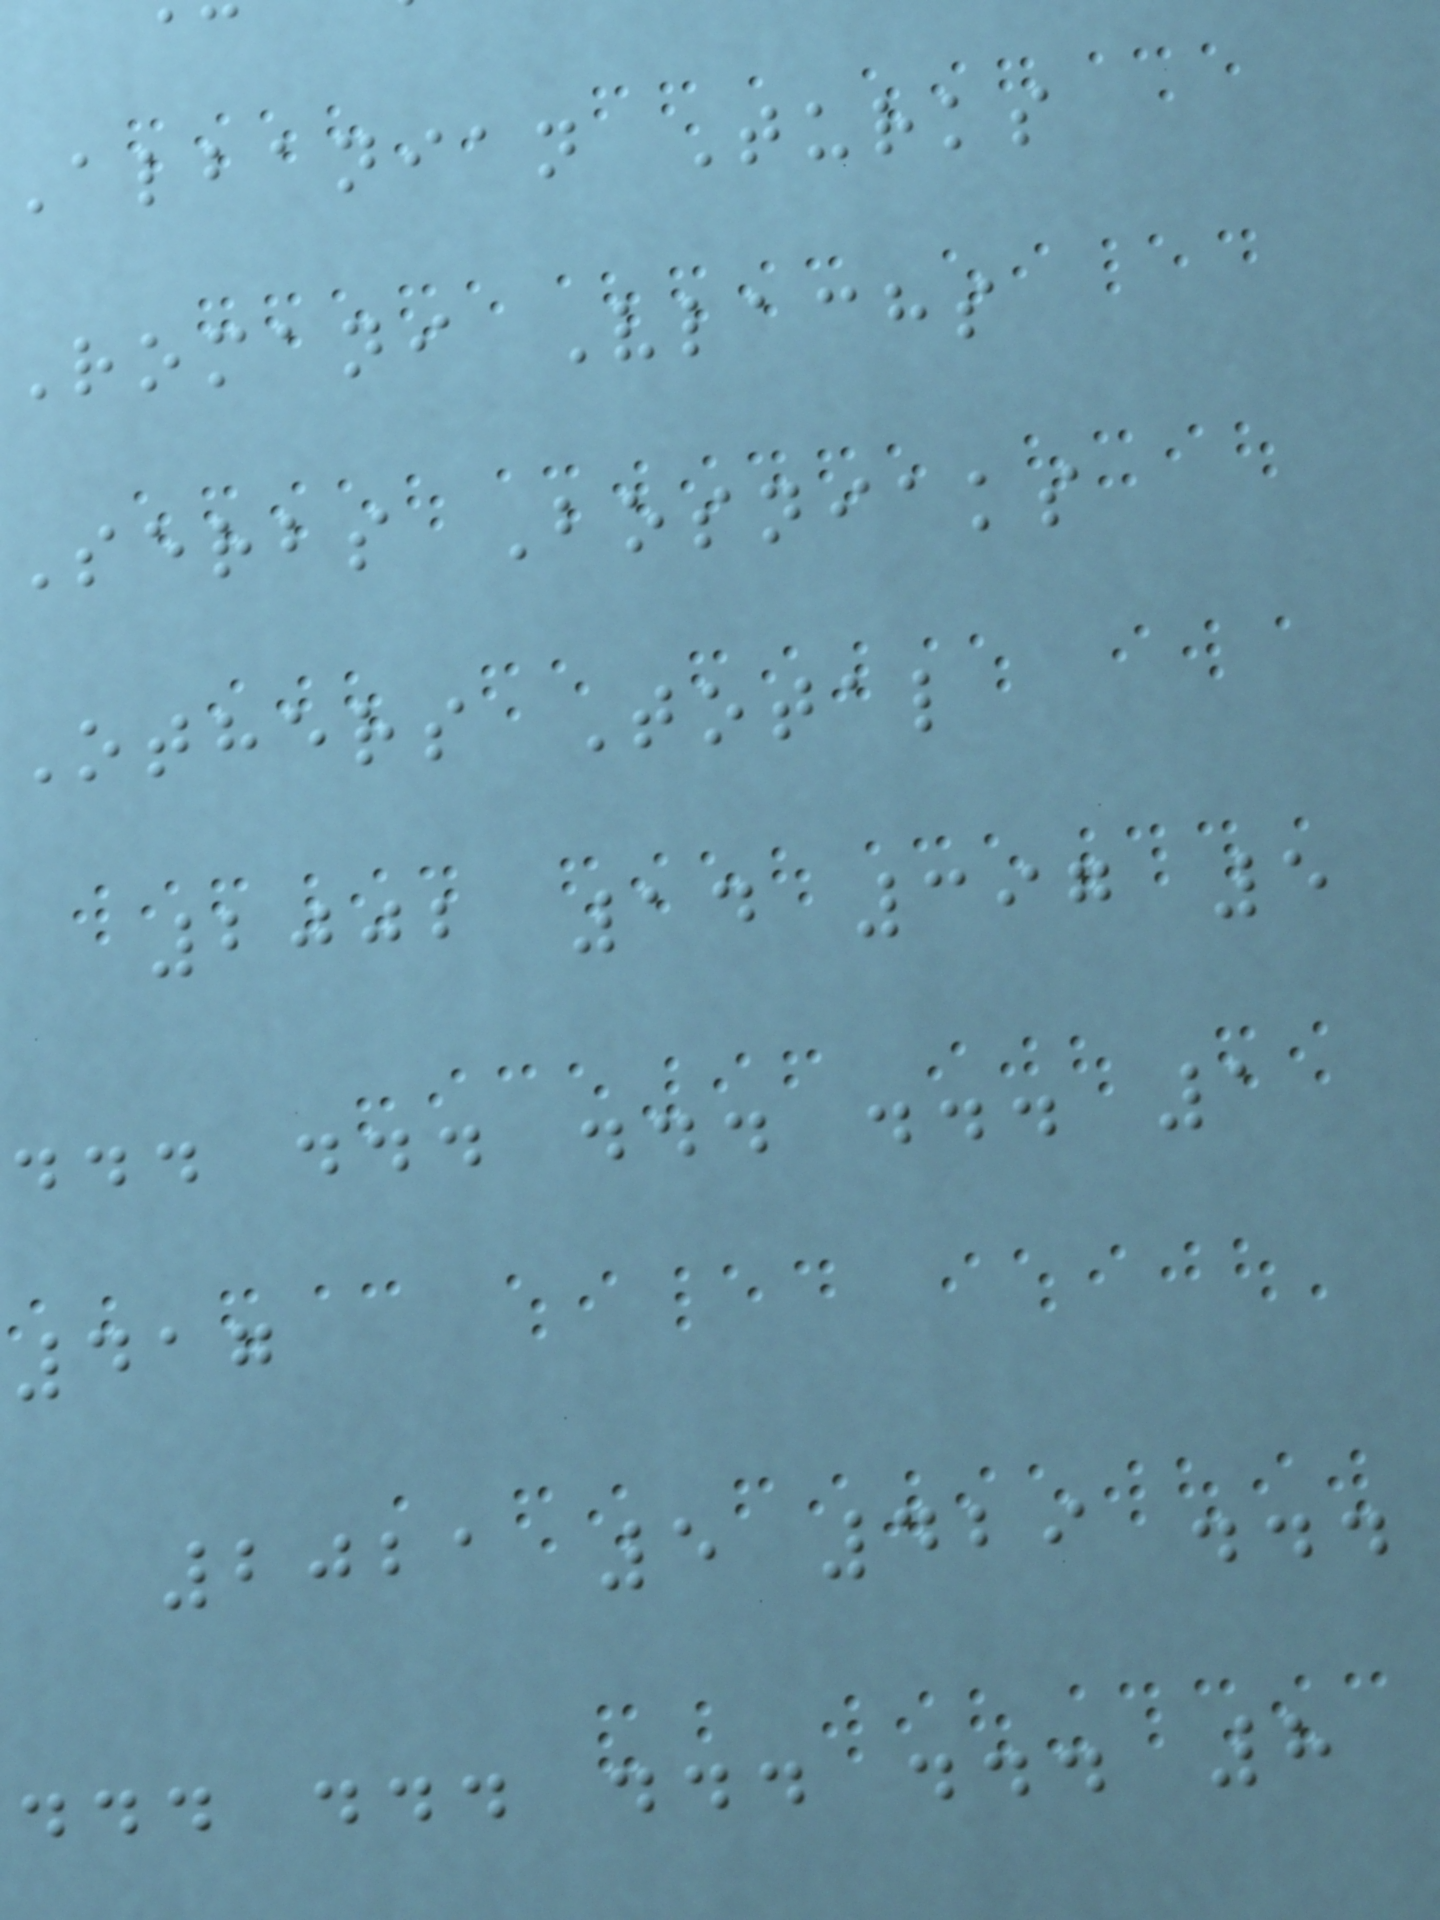Albanian Turks
Romani Vlachs
Serbs Bosniaks
Others Total
2002 14 397 5
... ... ... ... 1
417
2021 5 429 ...
... ... ... ... 8
